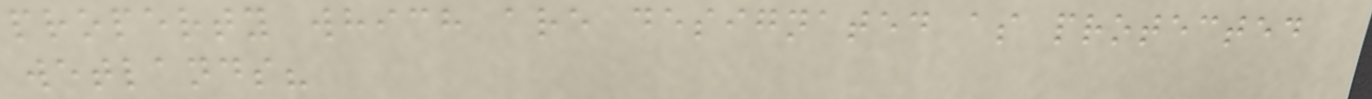property which are designated as protected
wetlands?
